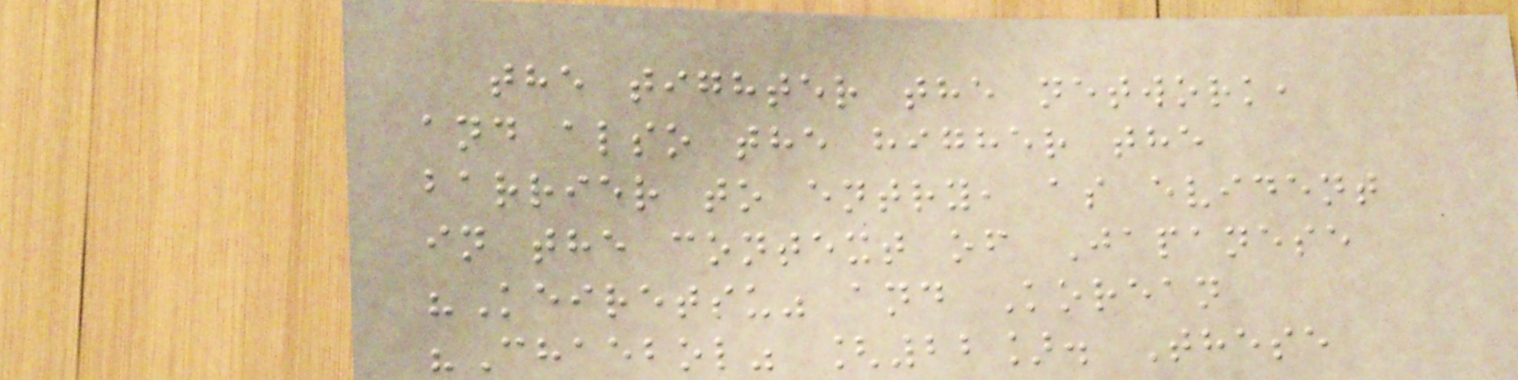the tighter the network,
and also the higher the
barrier to entry, as evident
in the context of Japanese
"Keiretsu" and Korean
"Chaebol" [22]. These
